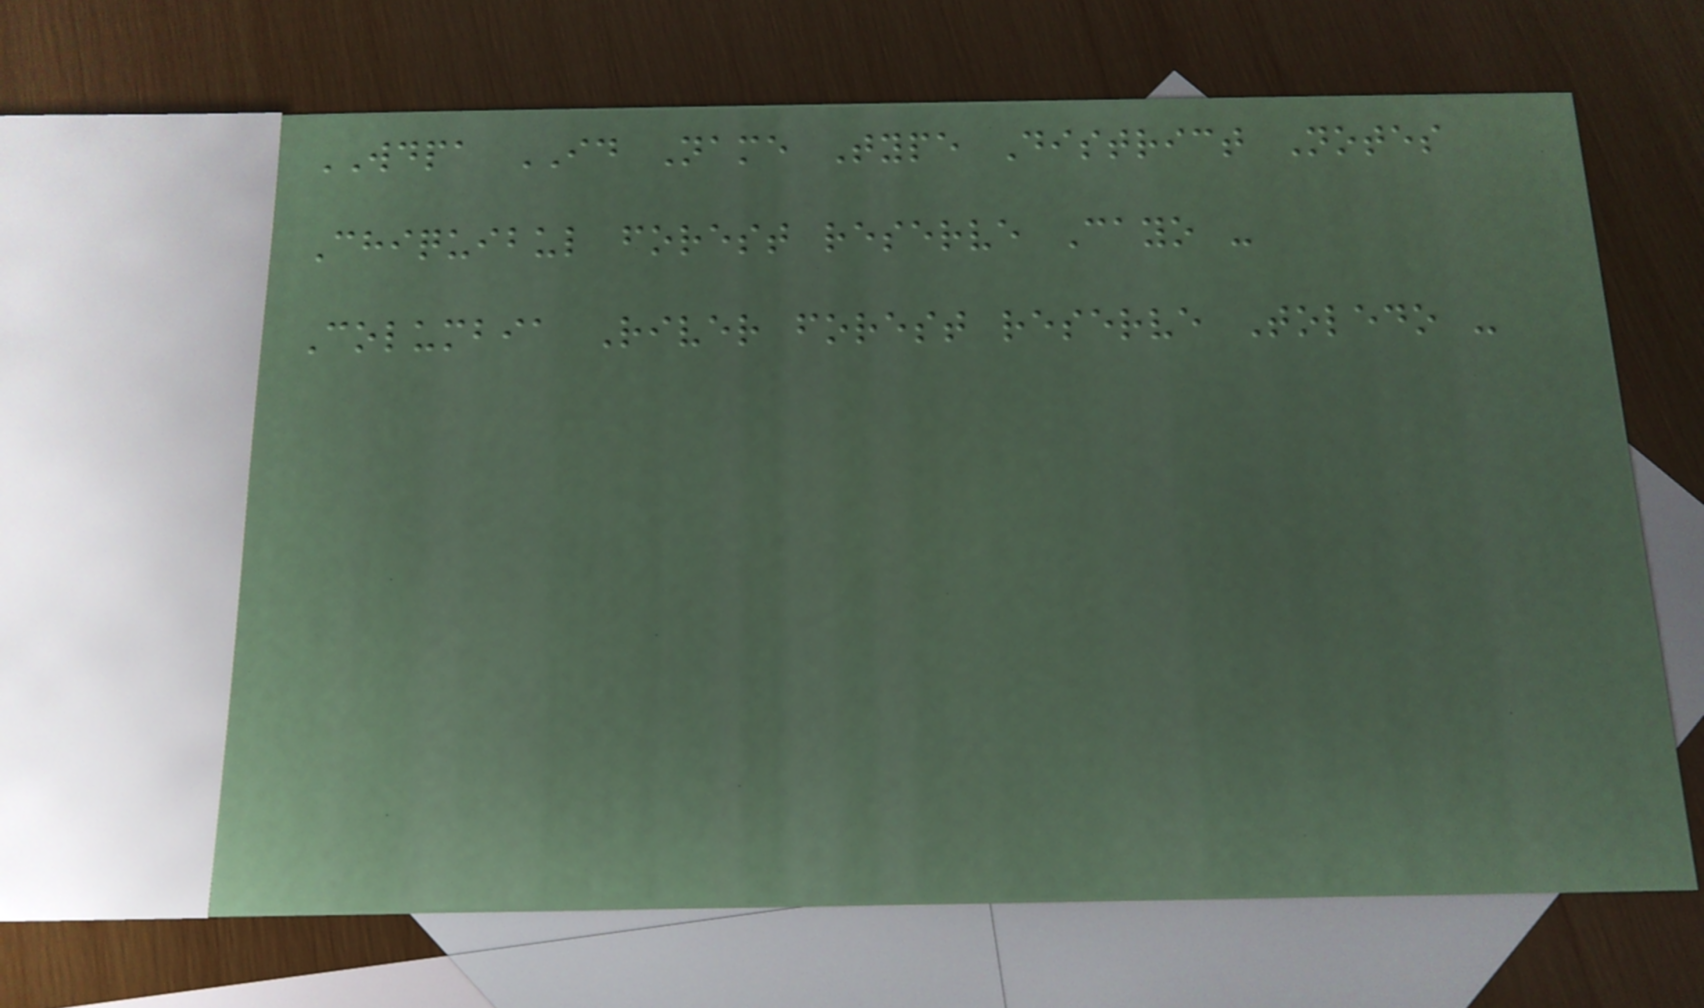WDPA ID Name Type District Notes
Chiquibul forest reserve Cayo -
Columbia River forest reserve Toledo -
